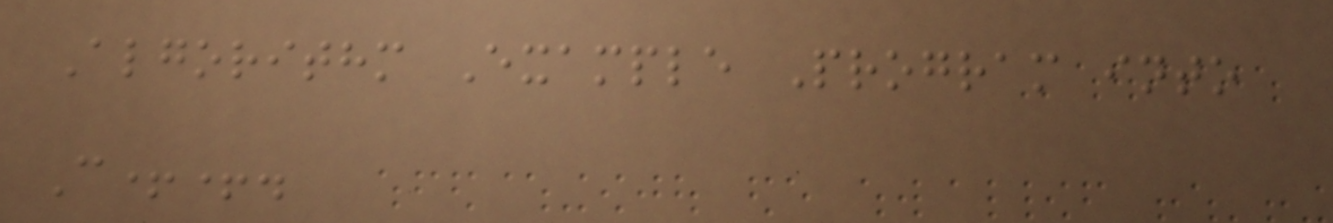Algorithm Example Program into
C++.
